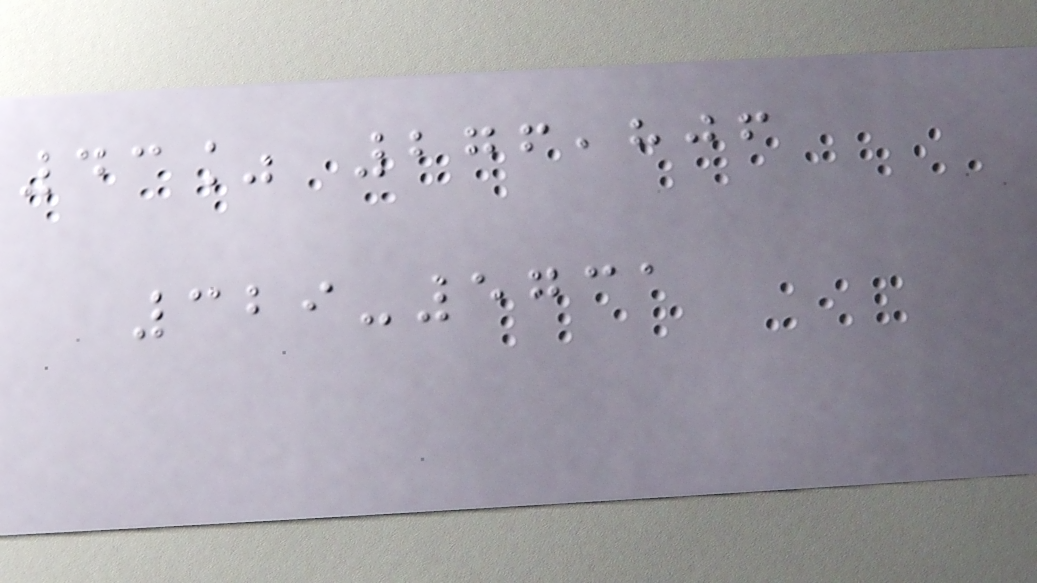43% 276,806
329-5731
